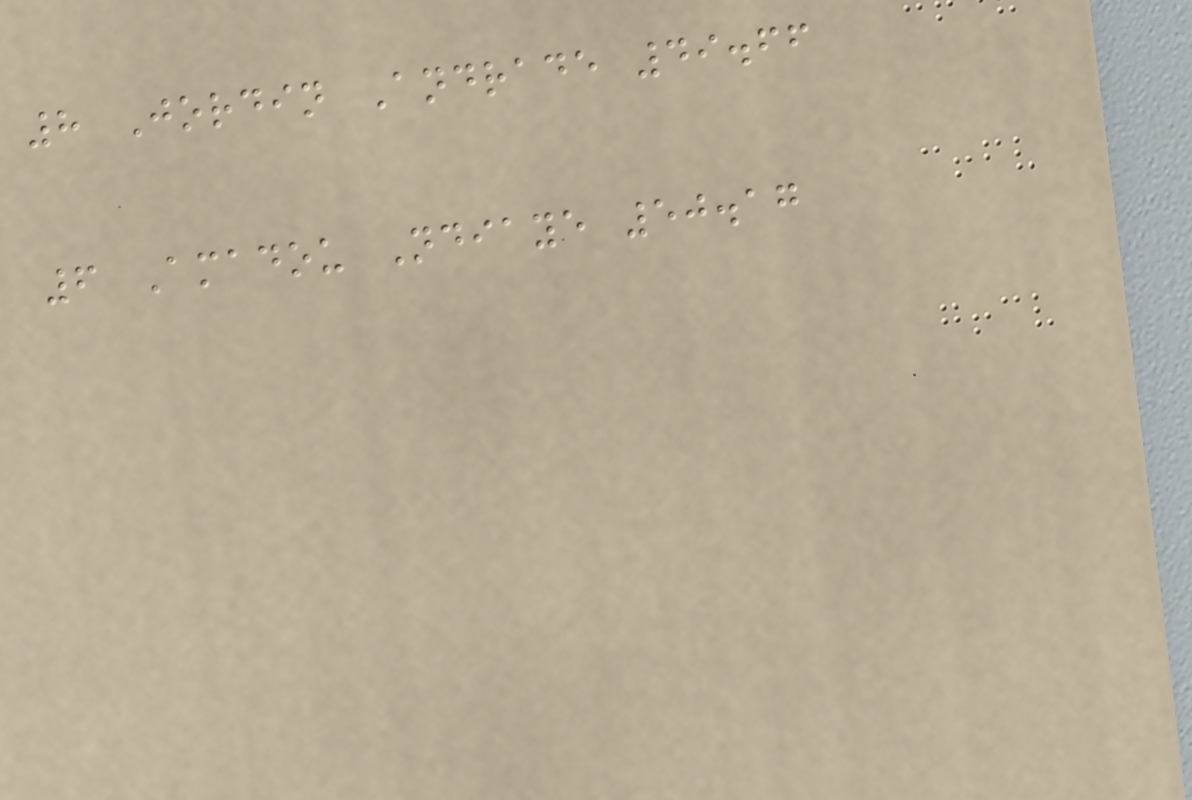8 Jordin Andrade 49.66
6 Amadou Ndiaye 50.17
